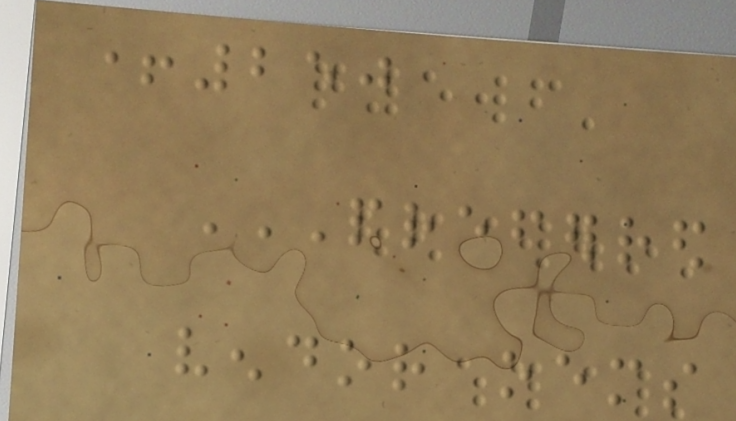+250
PREFERRED
VENDOR OEMS
